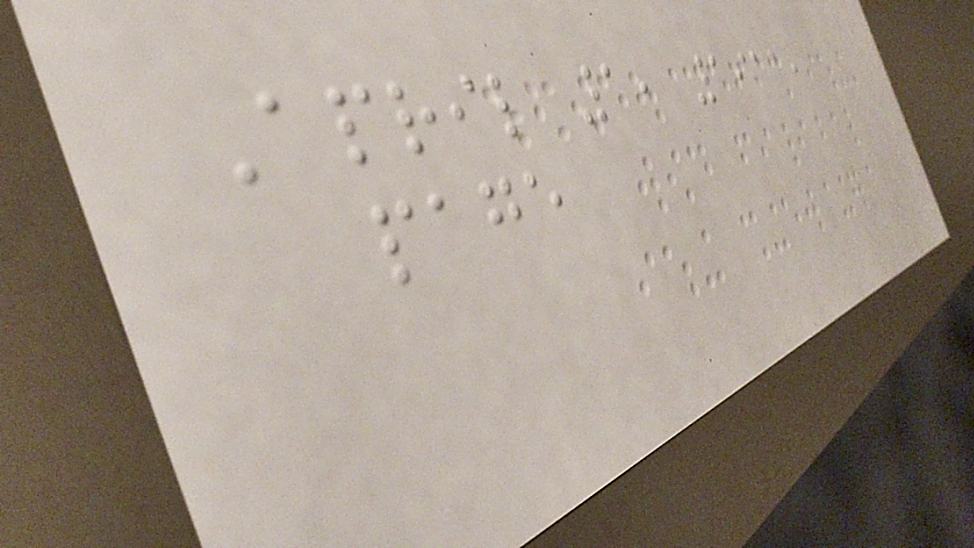April 1, 1911,
page
